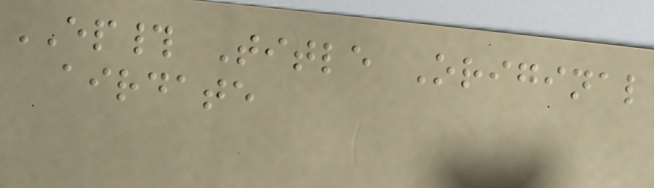EP# Title Original
airdate
